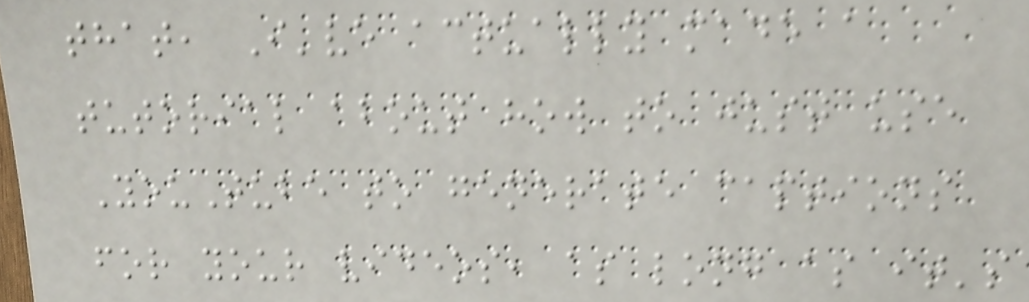that, I've actually made a
tutorial about how to just use
YouTube to generate captions
for your videos, as long as it's
